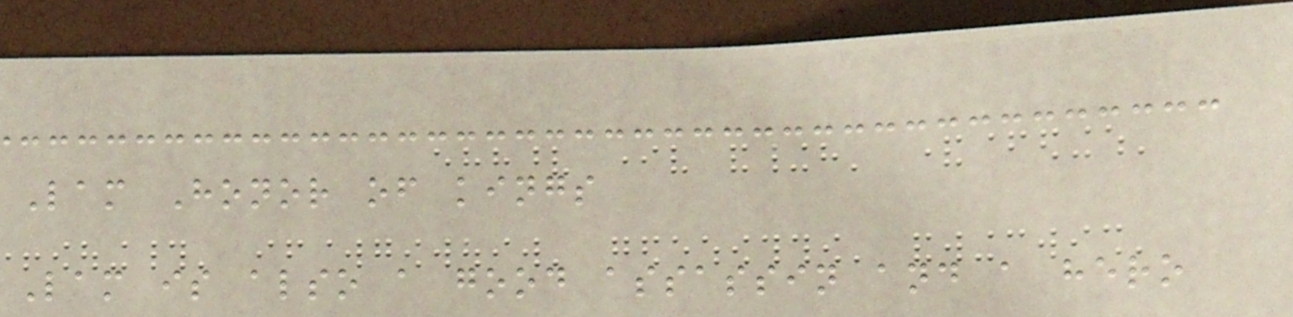Lam Honor of kings
Lam is also a good assassin and a hero
